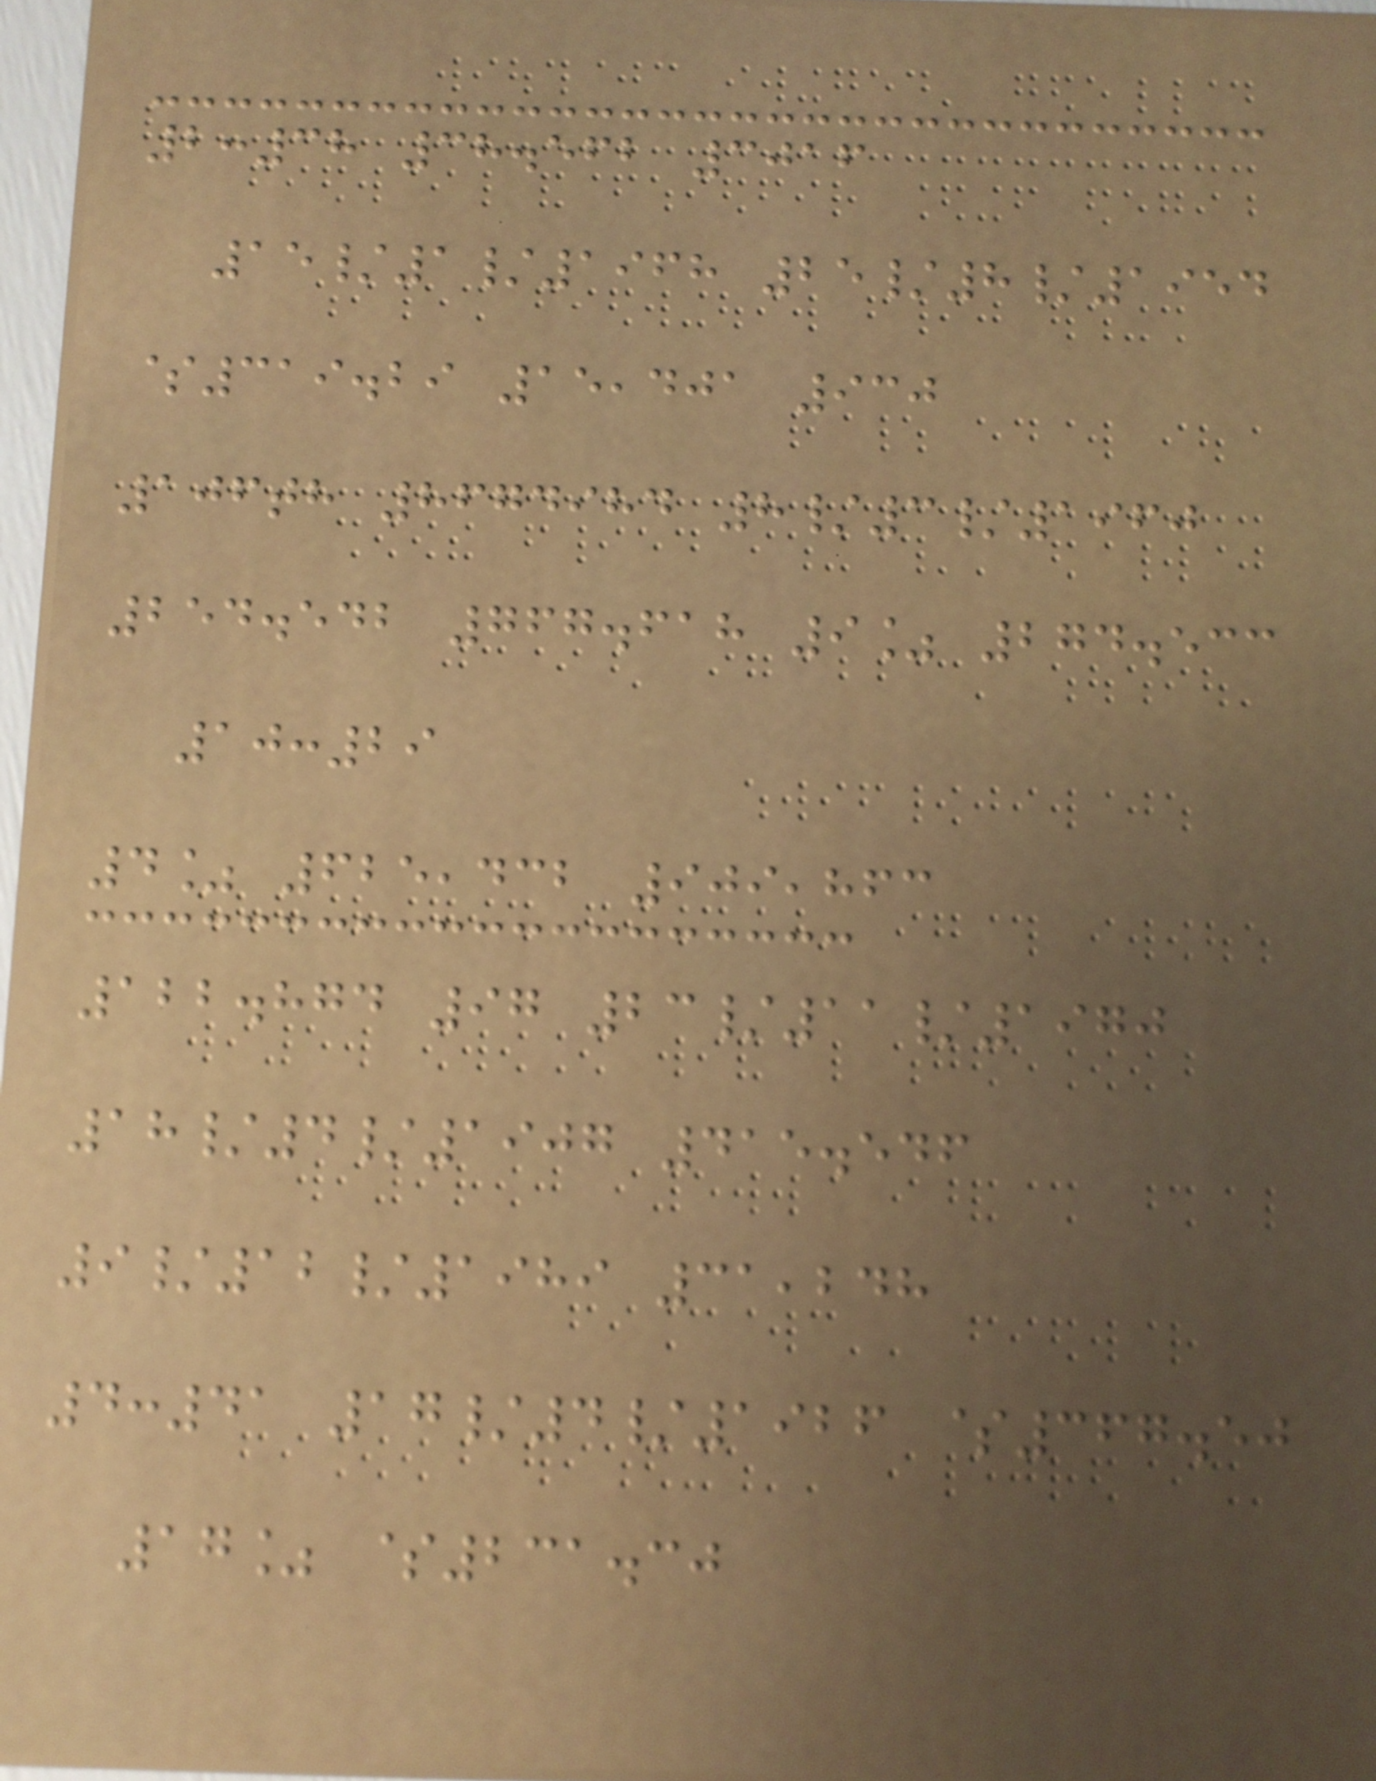2:38 38.562 3016
15/1/1968 25/8/1954
$319.29 15,401 930
106th 8674984 8/3/1960
254.542 767.618 9% 274.533
10:29
4% 625,432 909,863
122.874 97 23/11/1970
18/4/1907 415.546
9/12/1989 31,248
4:41 17/4/1926 $367.50
17% $231.30
